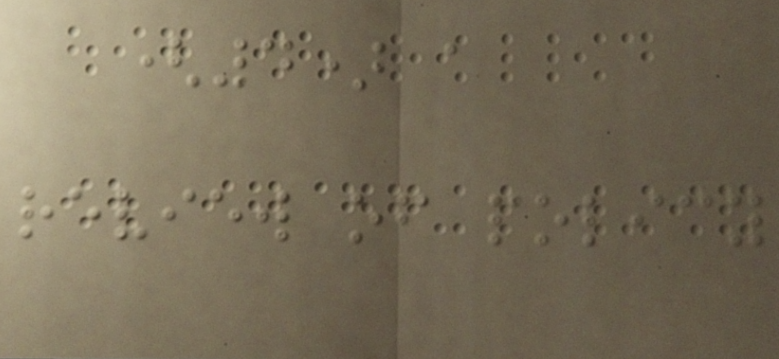(4) a
review of policy
